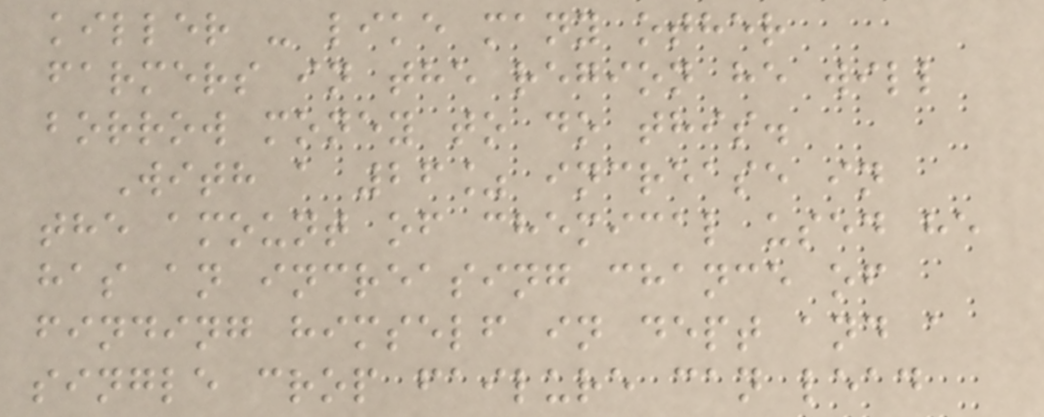killer - like many other
farmers in the region he will
borrow money to do this.
With a 26% increase in
the amount of chemical used he
has an increasing chance of
finding himself in dept and a
single crop failure can lead
